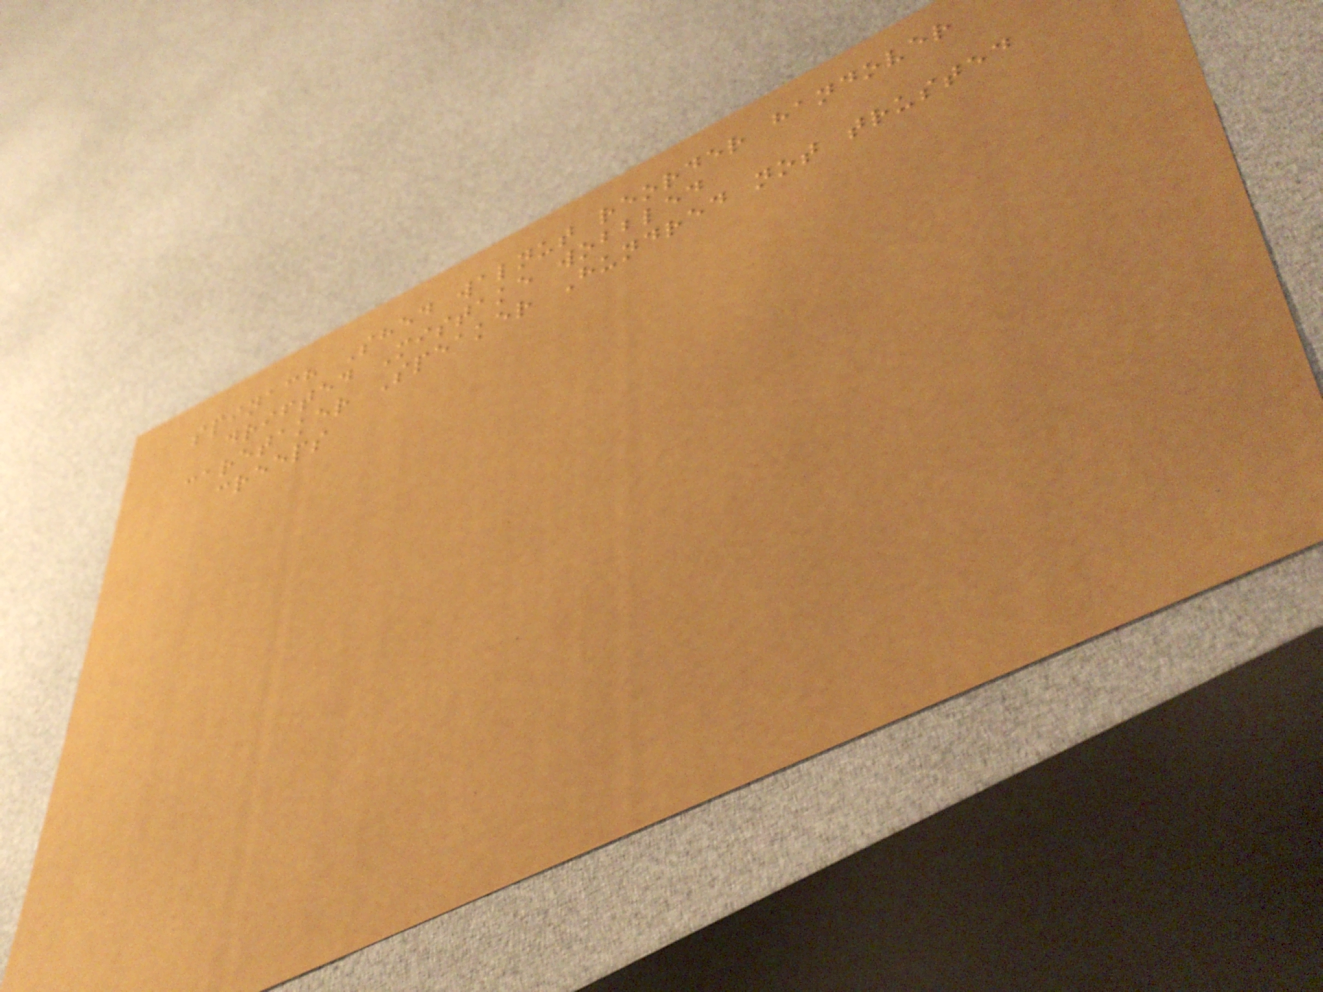spinach Shed walnut reorder handover
drifted Mistake wobbled
caretaker Speaker Hundred not trusted
creeps
